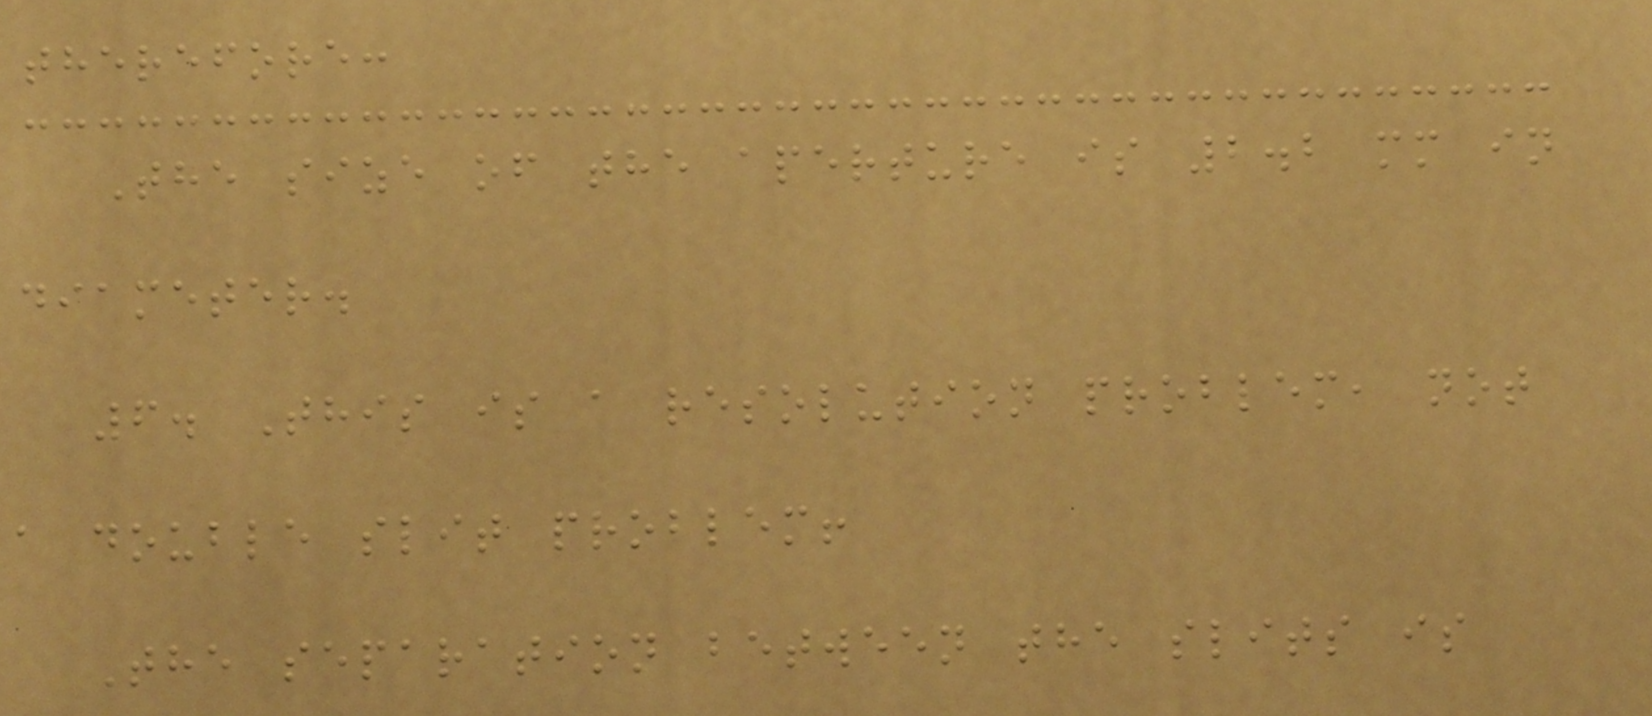therefore:
The size of the aperture is 2.2 mm in
diameter.
6. This is a resolution problem, not
a double slit problem!
The separation between the slits is
